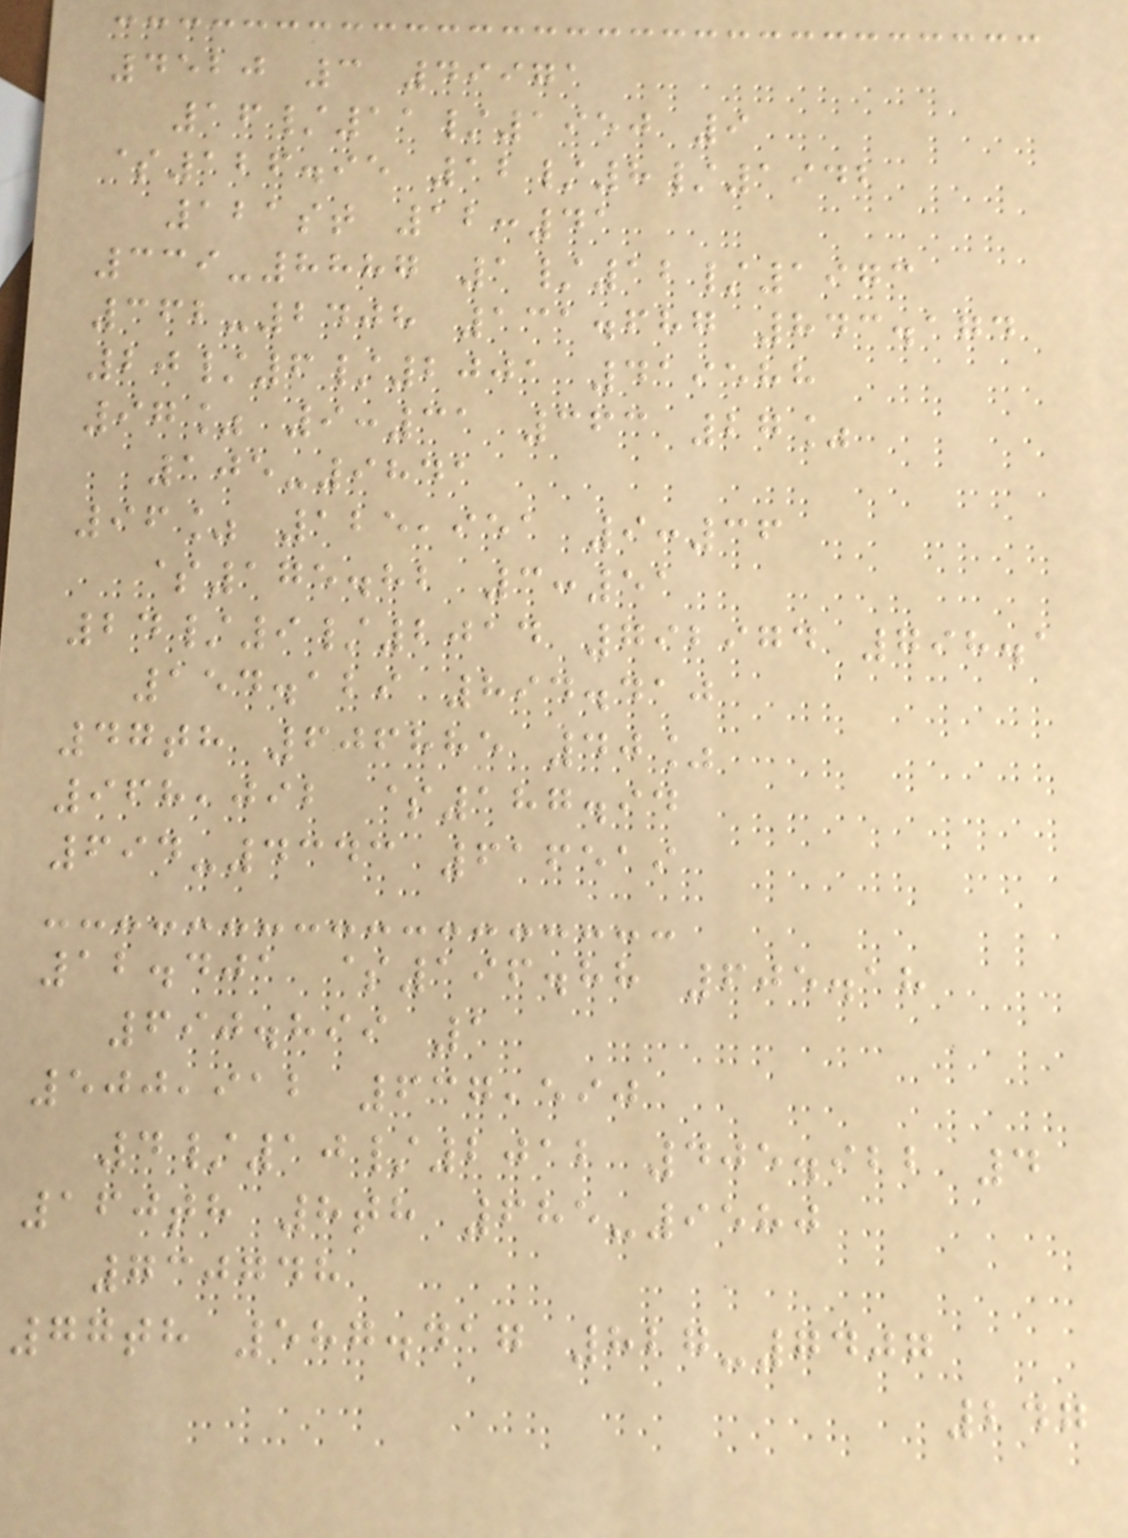4520 3 49971
16/11/1950 9
$126.95 12/8/1942
121st 12:41
339-8887 1/12/1973
362-2408 131.687 843.174
20/6/2001 419588
97% 9:31 363 27%
105-9841
96% 125,951 9:36
$175.82 3:51
24/9/2014 792974 798.1
154.129 894.410
47th 606885 40%
968,092 $187.94
694-4343 616519
12.401 $196.88 605.18
690.899 1
500,912 637,590
4/10/2012 405.922 4
160th 8th 685-9580
730748
77th 587.417 827-7407
247
